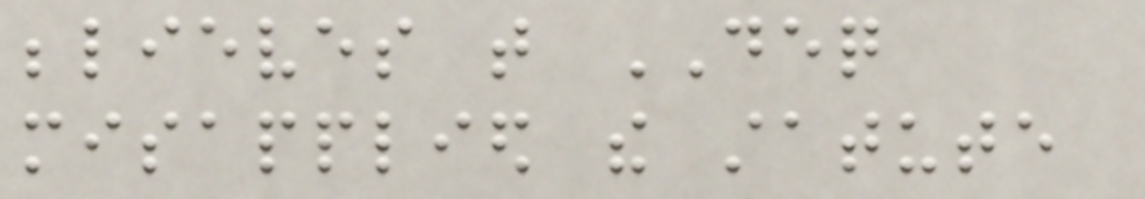believes that DEQ
misapplied the statute
